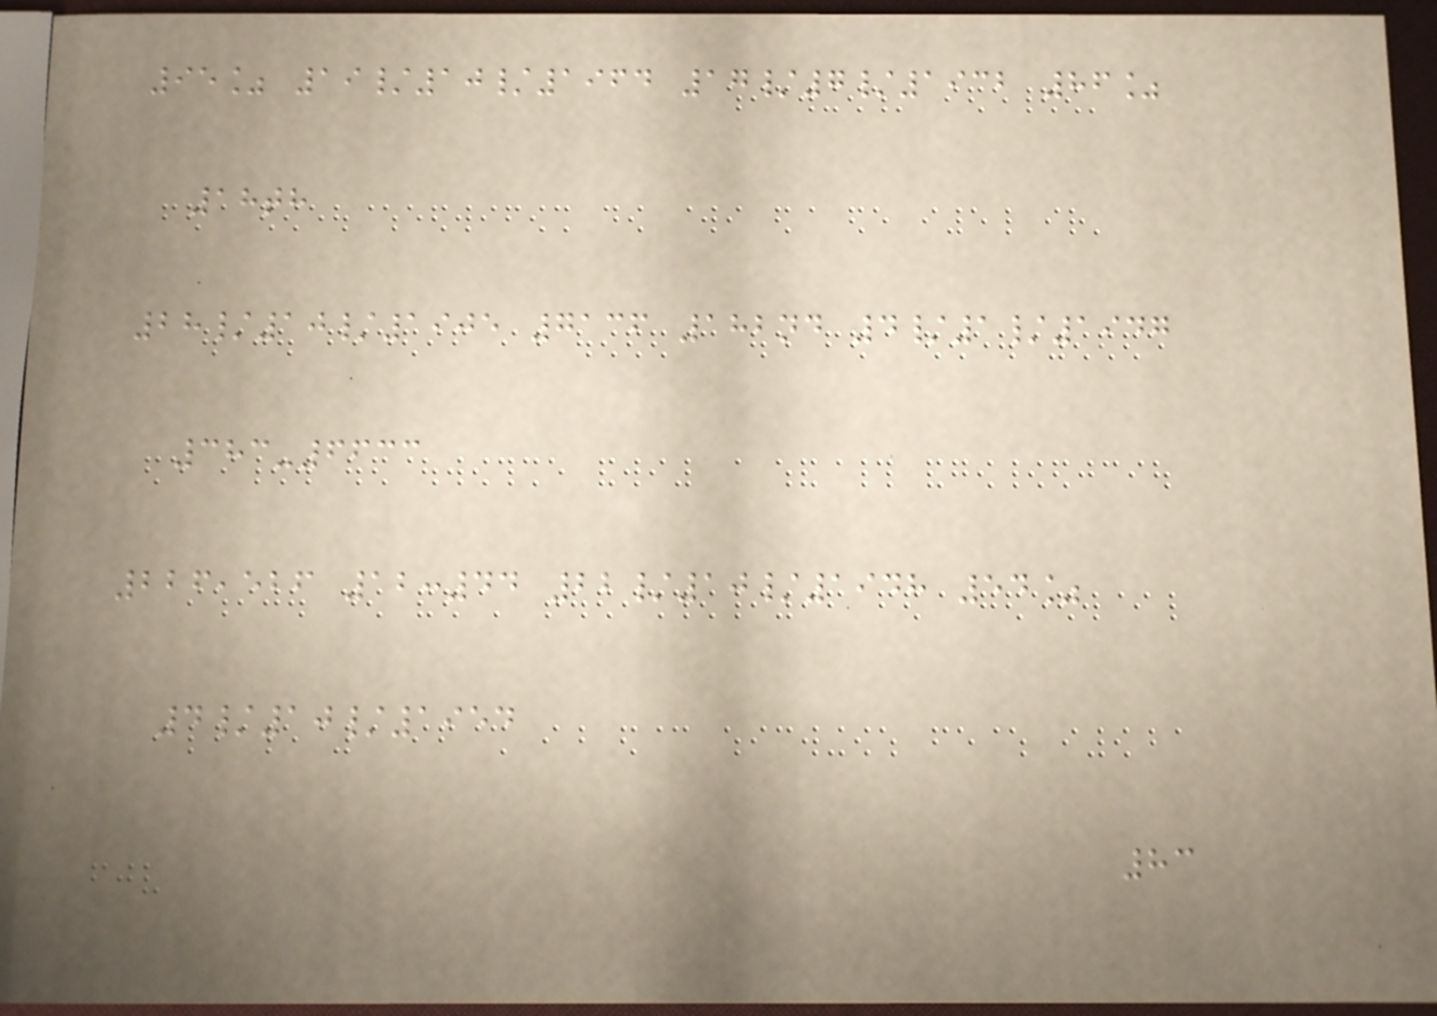95% 19/10/1964 17/7/1932 86%
18th
28/10/1905 7136 182nd 4/1/1947
383-6633
226,526 12:44 22/10/1948 54%
4/10/1954
83
